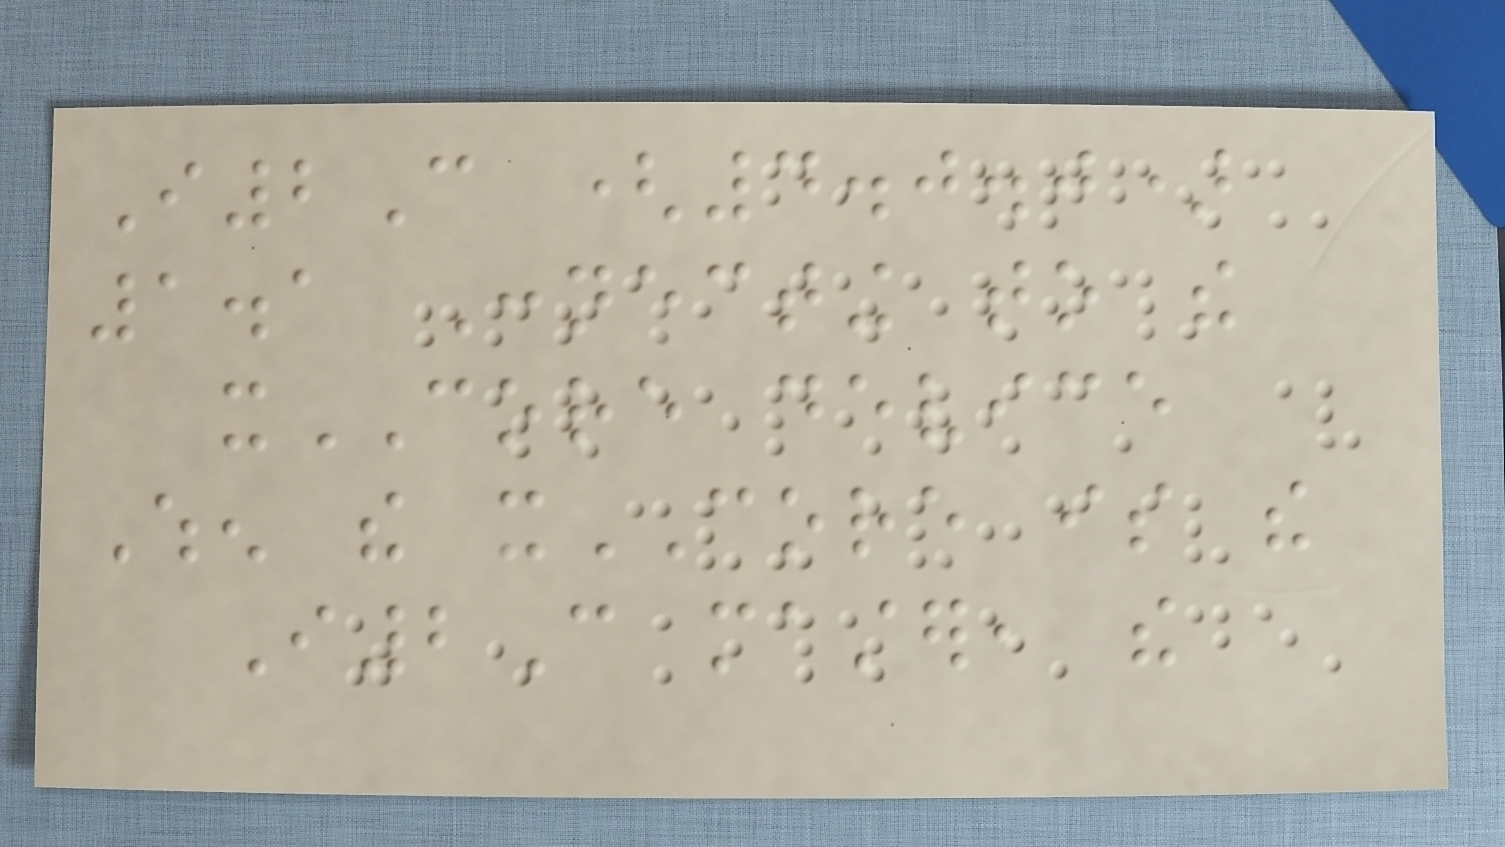I2C (4.0.0)
1.1 Connecting to the
xCORE device
When the xCORE is the
I2C master, the
